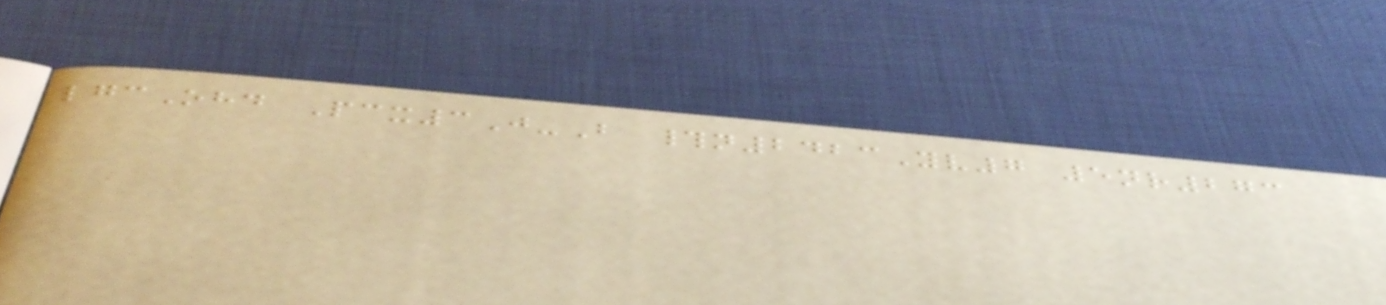lgcOhd Pcx3J-B #n2423Yv7 5nr273
